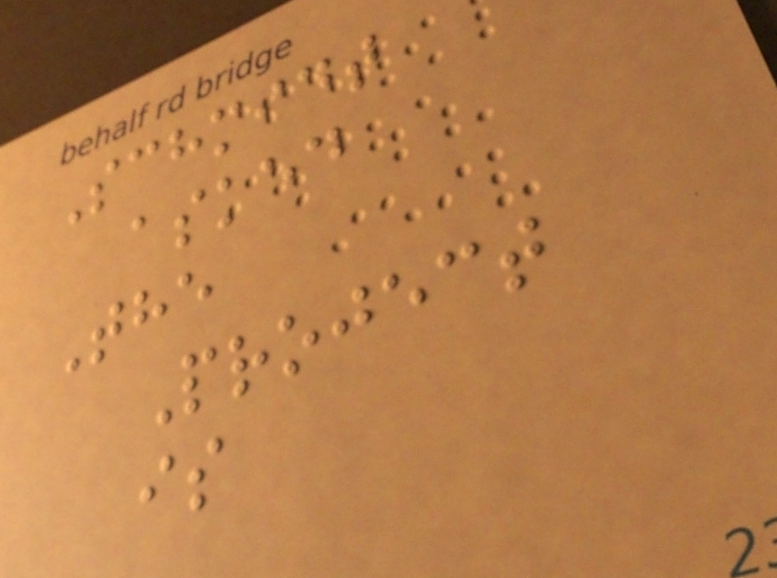Schmidt
asked
The
Project
is
